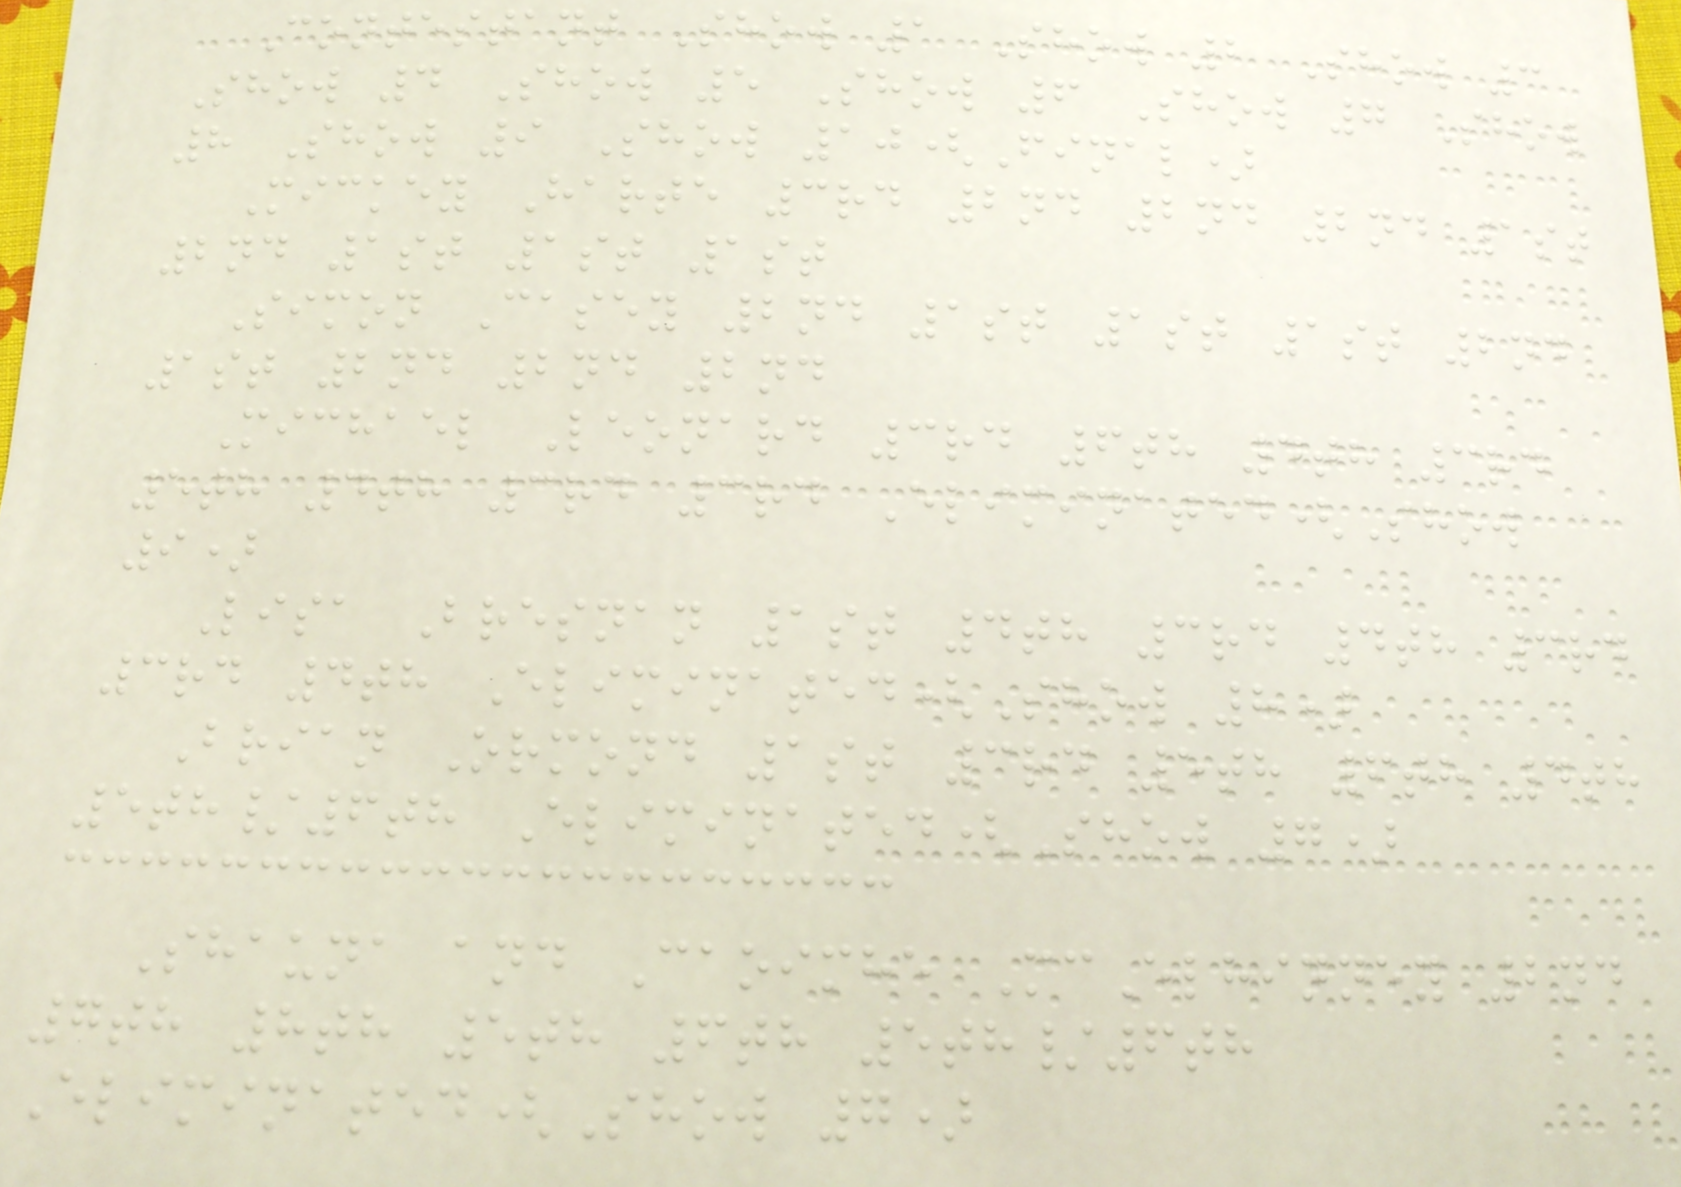Contestant Show 1 Show 2 Show 3
Show 4 Show 5 Show 6 Show 7 Show
8 Show 9 Show 10(Final)
Mickey Harte 3rd 2nd 2nd 2nd 1st
2nd 1st 1st 1st
Simon Casey 2nd 1st 1st 1st 2nd
1st 2nd 2nd 2nd
Michael Leonard 3rd 6th 4th 3rd
5th 4th 3rd 3rd Eliminated(Show
9)
Lisa Bresnan 1st 4th 3rd 4th 3rd
3rd 4th Eliminated(Show 8)
Brian Ormond 1st 3rd 5th 6th 4th
5th/6th Eliminated(Show 7)
Shauna and Caoimhe McElhinney 2nd
7th 8th 5th 6th 5th/6th
Eliminated(Show 7)
